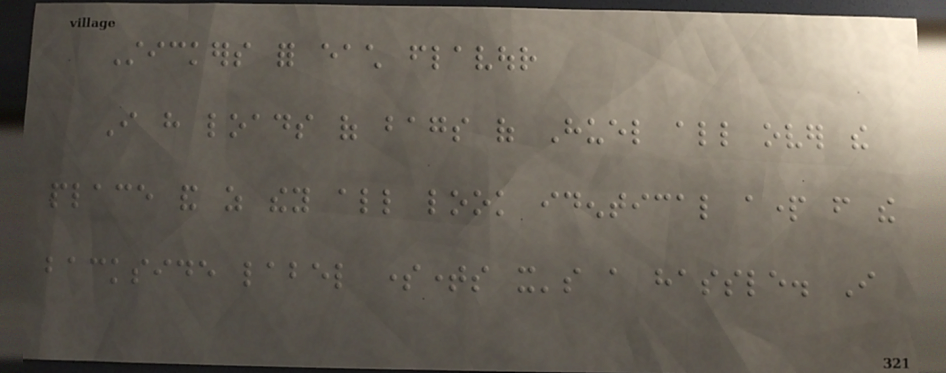Stickers for each flavour
I have loads of bags of Huel all over the
place and as they all look identical apart from the
backside label sometimes it's a hassle. I
